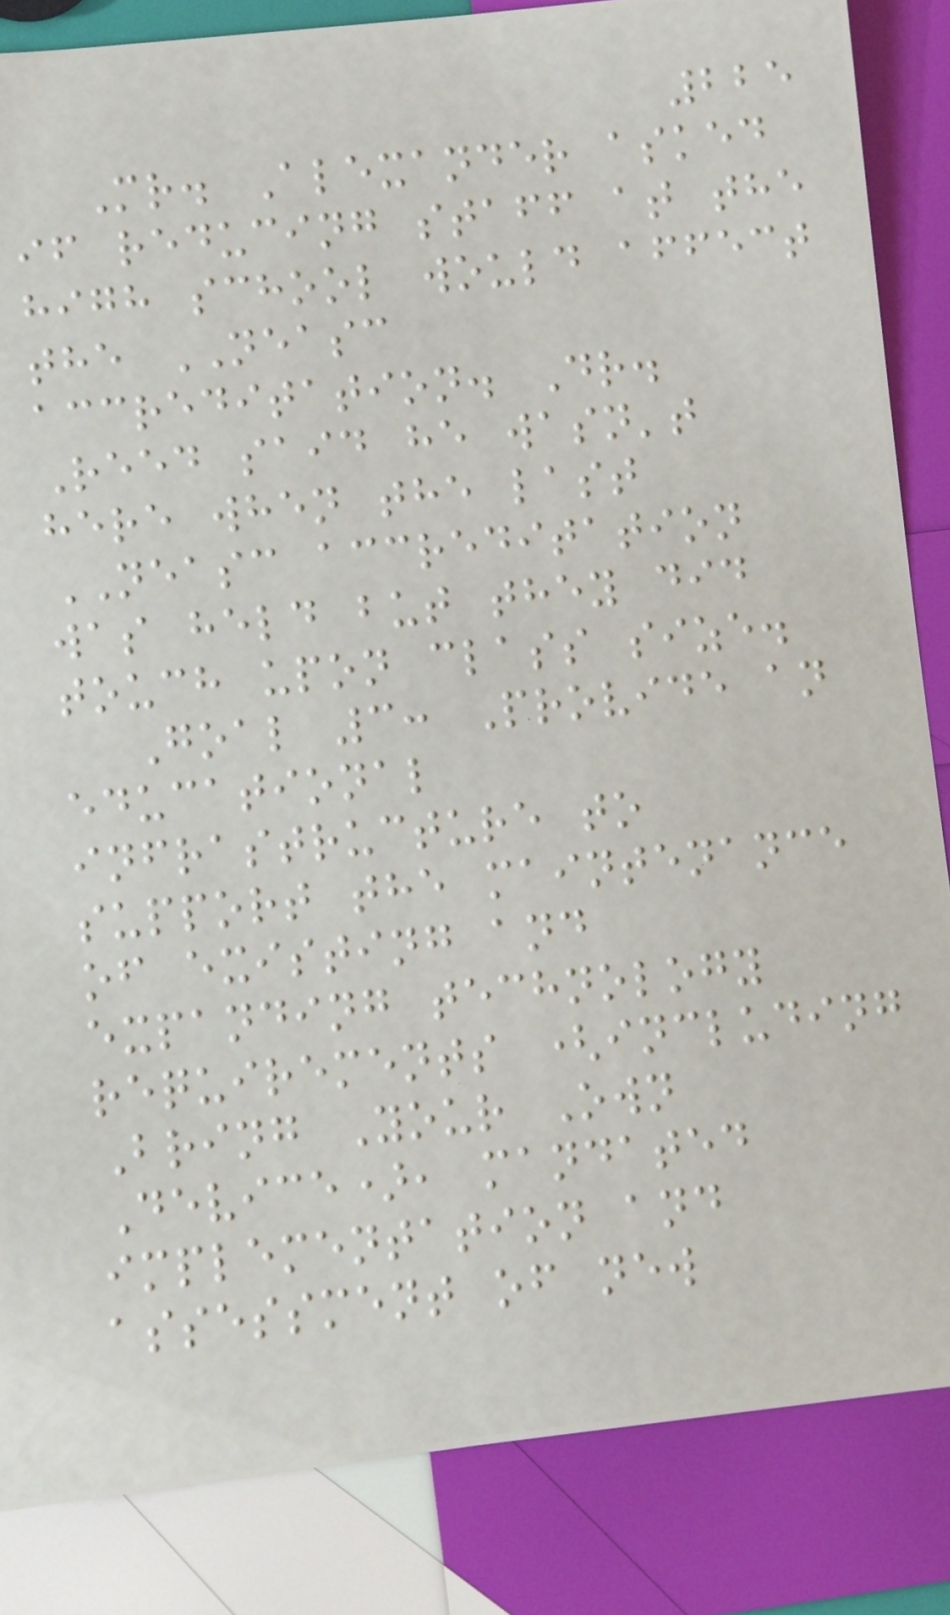225
Mr. Alexander asked
if reducing staff at the
high school would affect
the NEASC
accreditation. Dr.
Reed said he wasn't
here when the last
NEASC accreditation
was held but they did
touch upon class size.
Goal 3: Provide an
educational
infrastructure to
support the maintenance
of existing and
expanding technology
requirements (including
Bring Your Own
Device), mandated
implementation and
assessment of new
